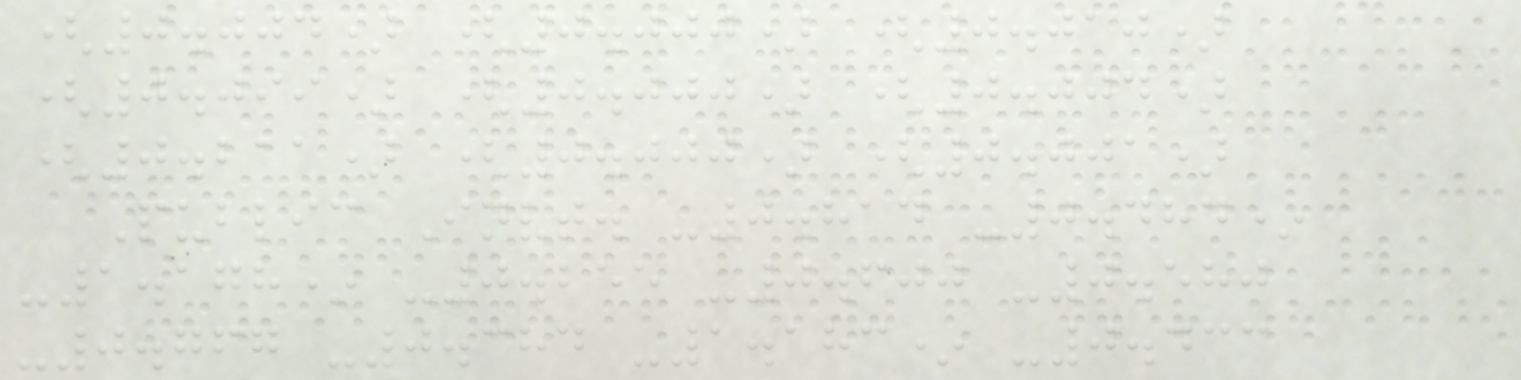(0.004) (0.000) (0.010)
(0.099) (0.000) (0.004)
(0.211) (0.000) (0.001)
Public Invt. -0.814 -0.484*
-1.178* -0.255 -0.600 -0.580
-0.767 -0.384 -1.183* -0.433
